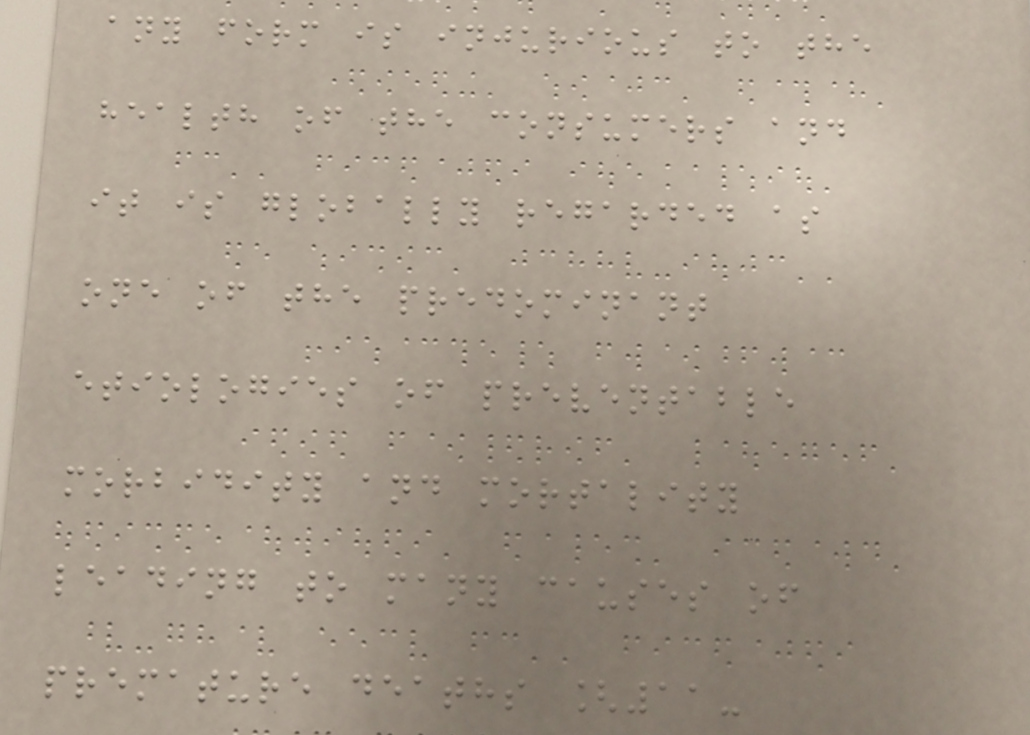any form is injurious to the
health of the consumers and
it is globally regarded as
one of the predominant
etiologies of preventable
morbidity and mortality
leading to many causes of
premature deaths [11-
